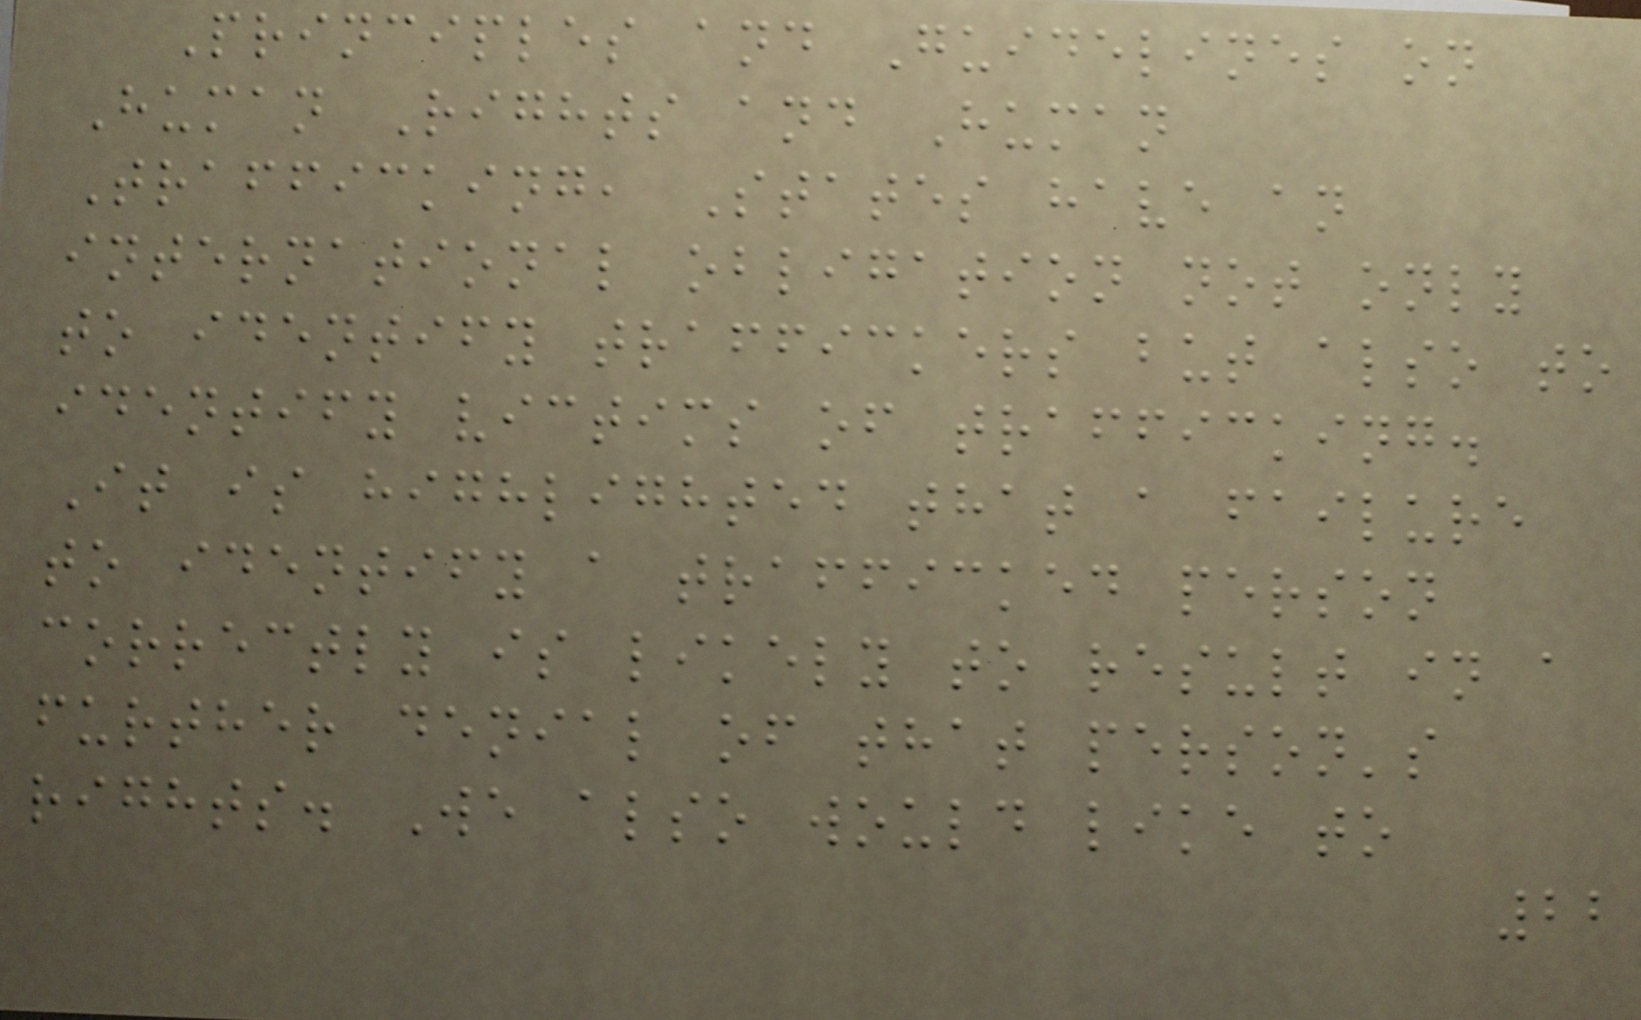Principles and Guidelines on
Human Rights and Human
Trafficking, States have an
international obligation not only
to identify traffickers but also to
identify victims of trafficking.
It is highlighted that a failure
to identify a trafficked person
correctly is likely to result in a
further denial of that person's
rights. We also would like to
22
